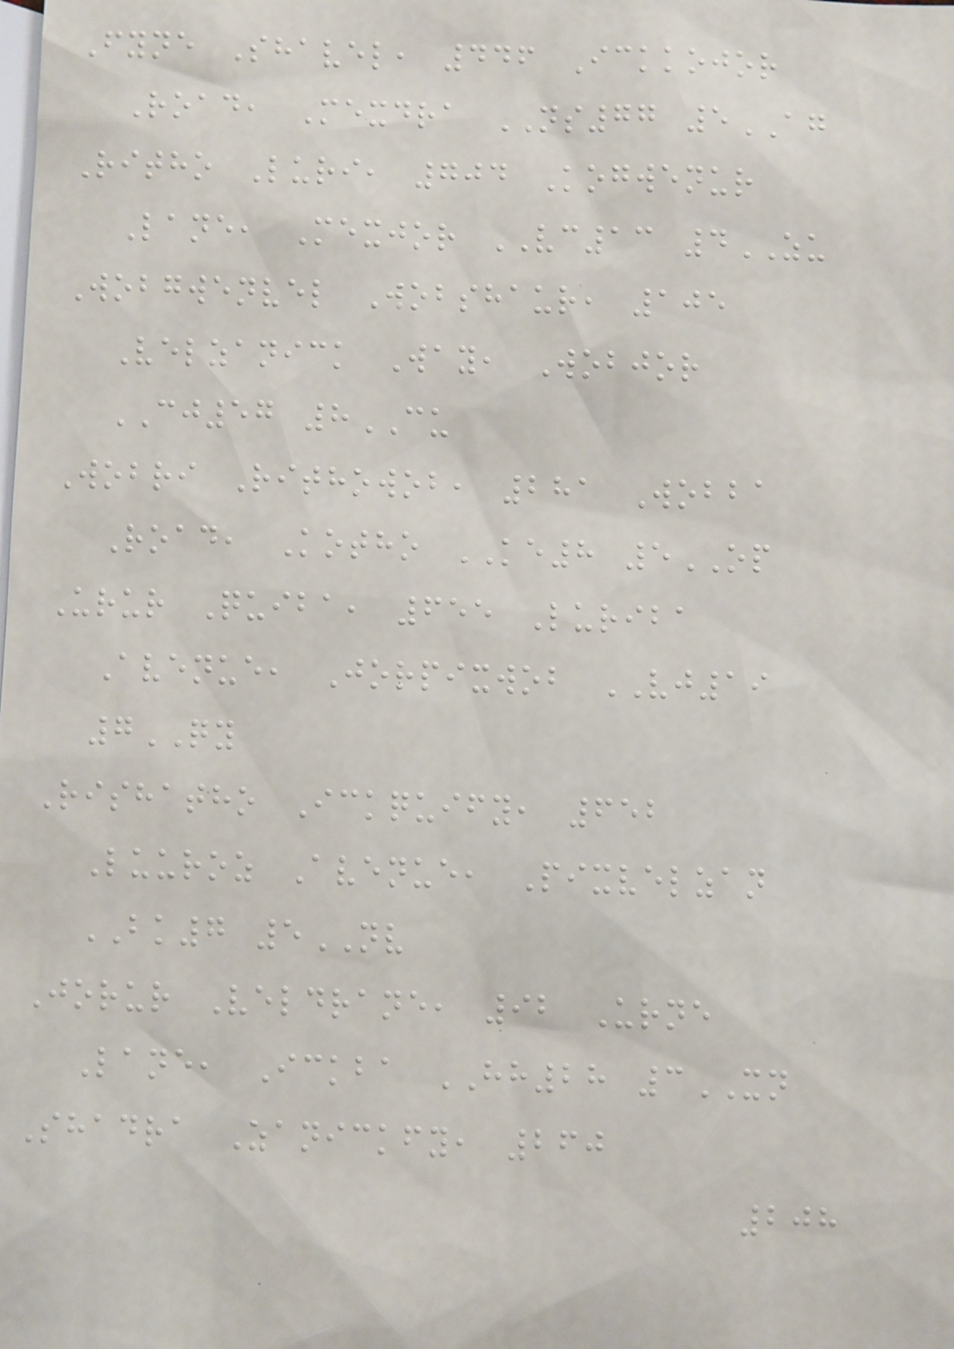Fyne Shavel, 446 Ickkojor
Road, Mexdra NS77 5AG
Ritho Luri, 704 Kogwenur
Lane, Mexjor VC13 4ZU
Wobgwenvel Wobshaur, 105
Velzanick Way, Wobjor
CJ57 8CU
Wobri Rithowob, 281 Wobba
Road, Kotho KE8 5OP
Urur Quiba, 655 Luriba
Avenue, Jorpixwob VJ19
7QY
Rishatho Ickquify, 652
Luuroz Avenue, Pixvelzan
BK7 5NV
Jorur Veldrane, 92 Urne
Lane, Ickba HH28 3XN
Shadra Zanickfy, 260
208
